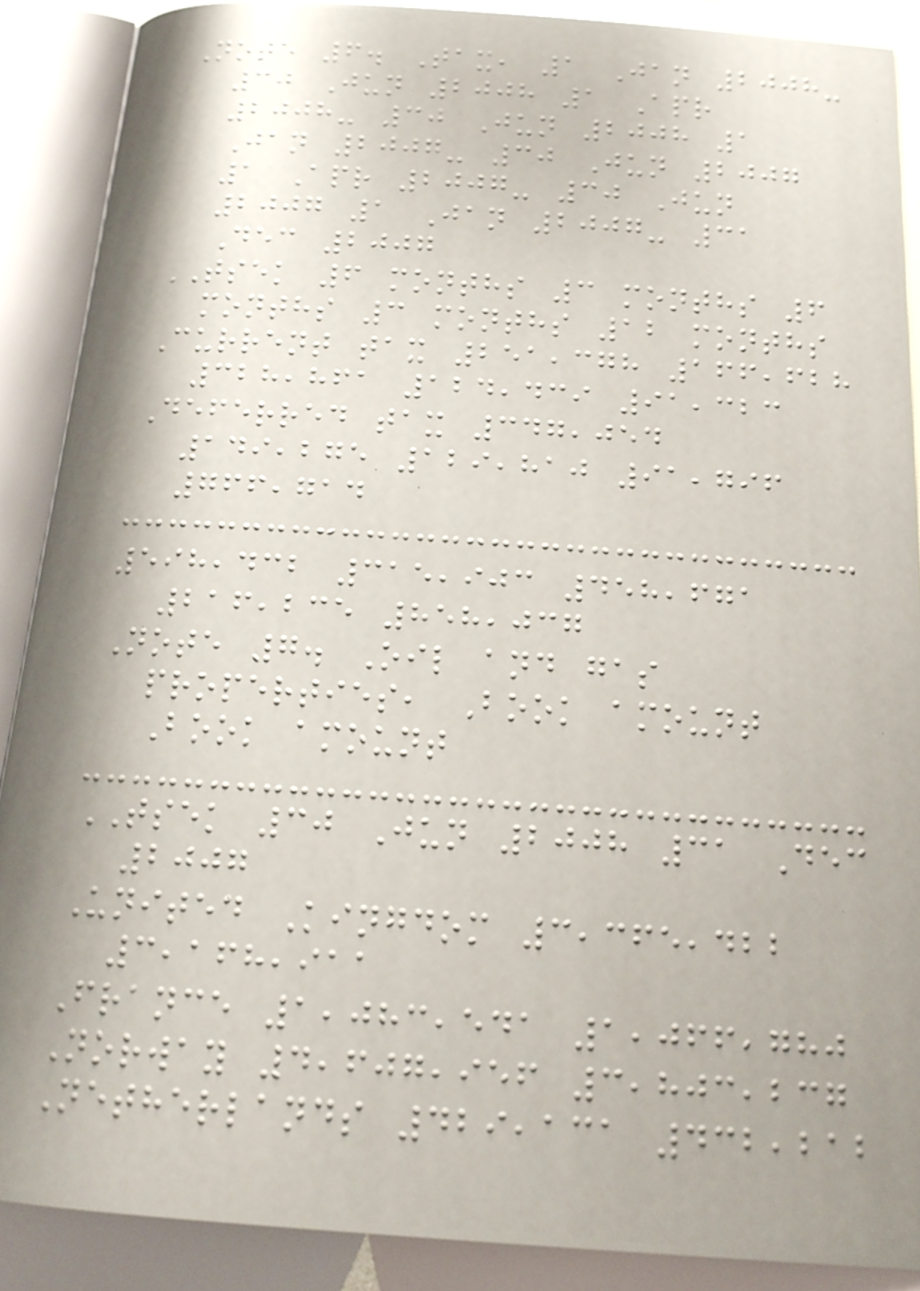Note 6. Tax, 1 Jan 2008-
30 Jun 2008 1 Apr
2008- 30 Jun 2008 1
Jan 2007- 30 Jun 2007
1 Apr 2007- 30 Jun
2007 1 Jan 2007- 31
Dec 2007
TSEK 6 months 3 months 6
months 3 months 12 months
Current tax 251,378 166,628
328,861 124,439 91,323
Deferred tax 347,054
149,275 129,810 91,796
766,714
598,432 315,903 458,671
216,235 858,037
Note 7. Oil and gas
properties, Book amount
Book amount
TSEK 30 Jun 2008 31 Dec
2007
United Kingdom 3,365,422
3,168,911
France 1,083,541 1,066,780
Norway 4,607,956 3,803,237
Netherlands 429,131 432,212
